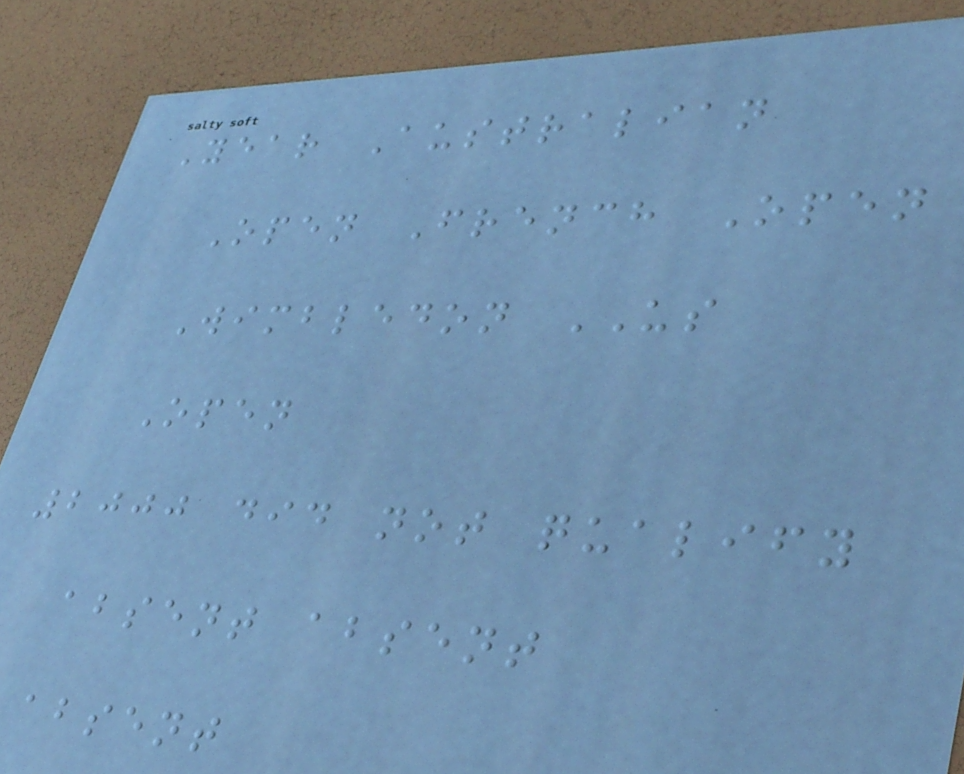Year Australian
Open French Open
Wimbledon US
Open
2000 did not qualify
absent absent
absent
